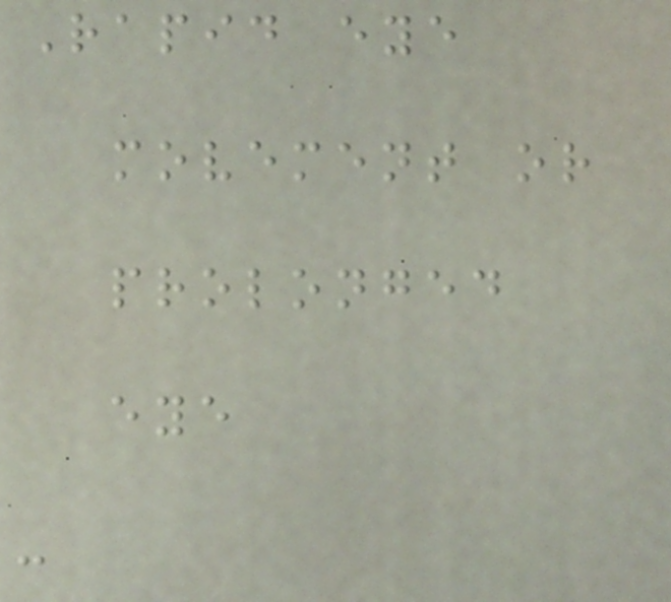Rapid eye
movement or
prolonged
eye
-
